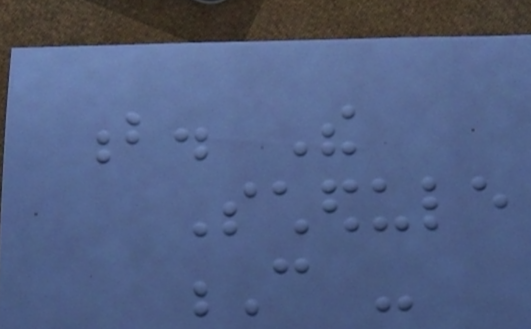b. The
Schedule
C -
